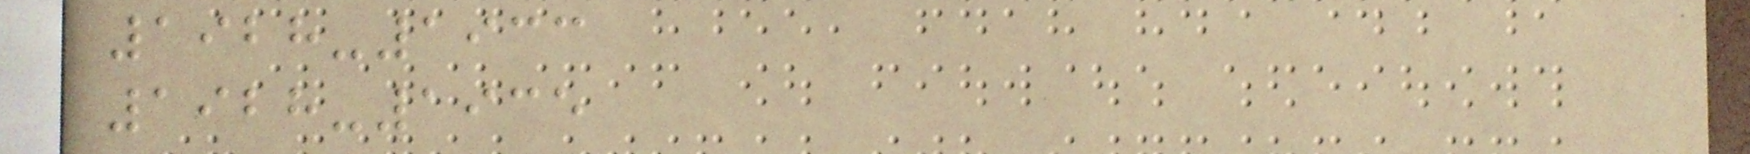1928-1933
1928-1935
